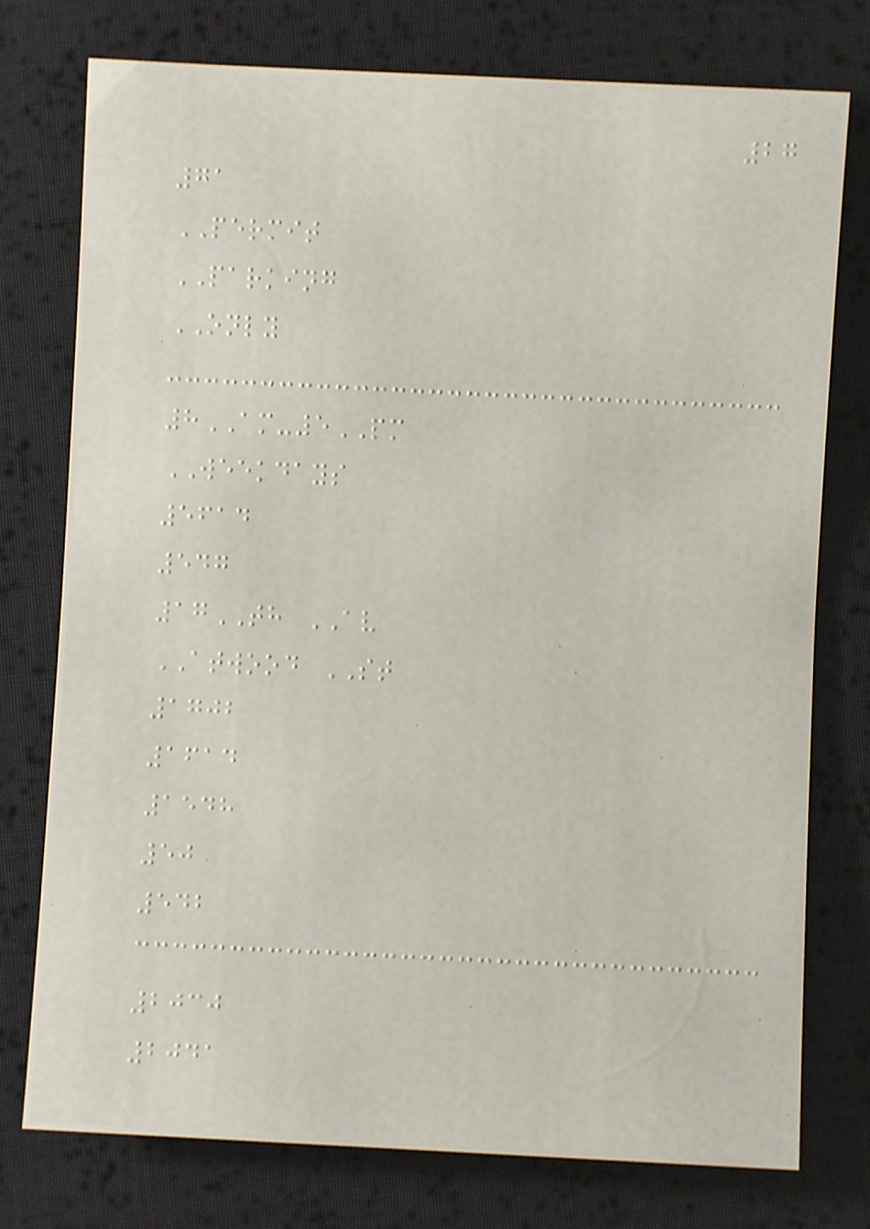27
71
PERMIT
PARKING
ONLY
8AM-5PM
WEEKDAYS
5614
547
17TH AV
ATWOOD ST
1702
1614
1548
50
542
2030
2041
